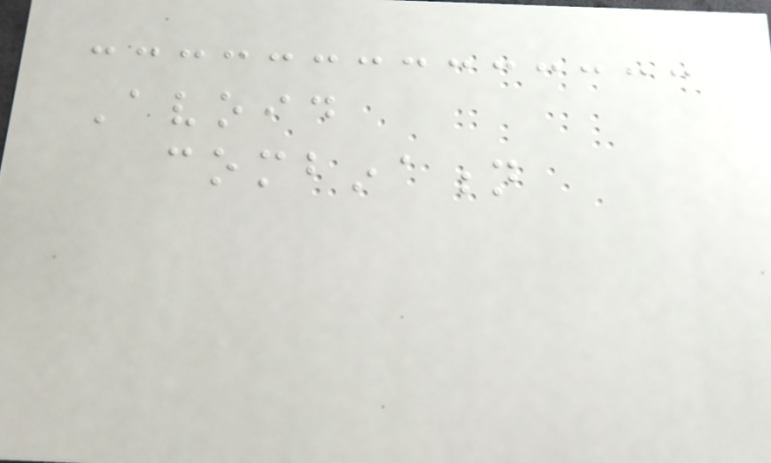Avoid
combination
